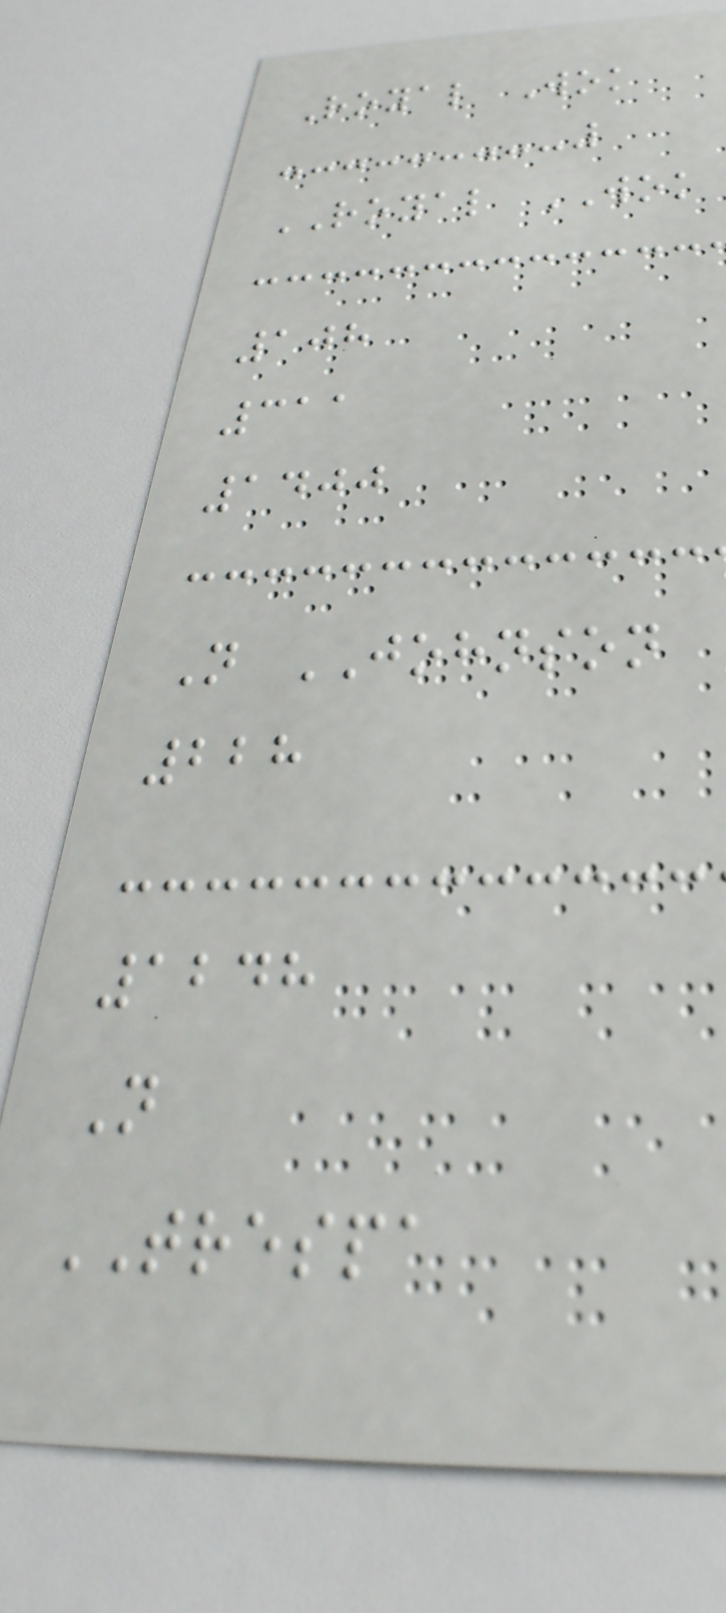Royal Wok
ROYAL WOK
108
311
1400
N JOHNSON
228
1248
N
TRESPA
